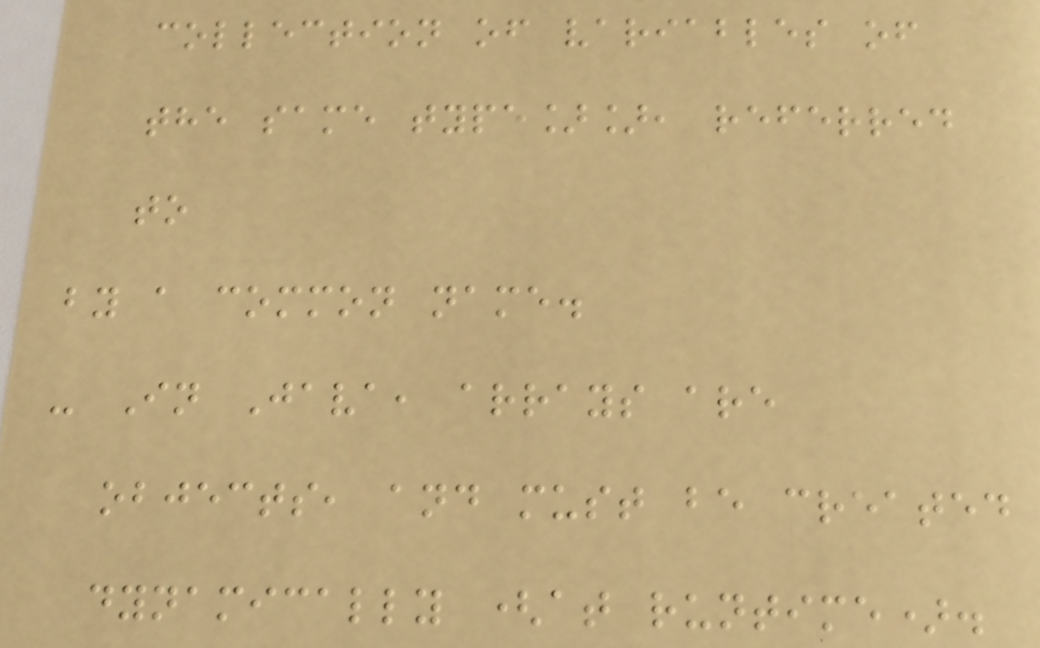collection of variables of
the same type]], referred
to
by a common name.
- In Java, arrays are
objects, and must be created
dynamically (at runtime).
